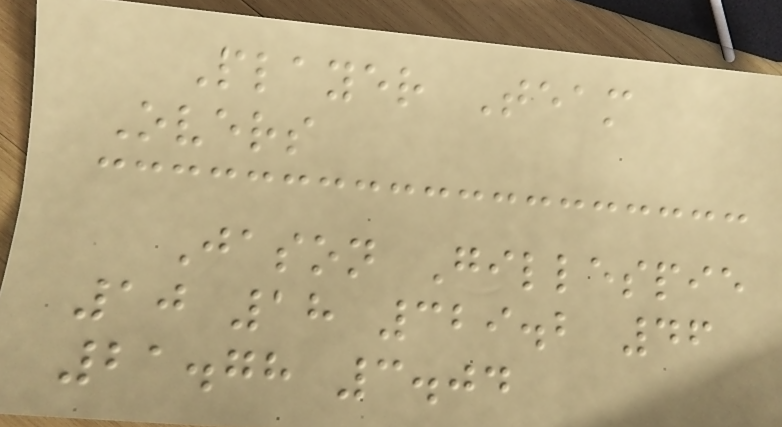Player Team
Overs
Jason Gillespie
10 18 329.2 46
21.78 3.04
